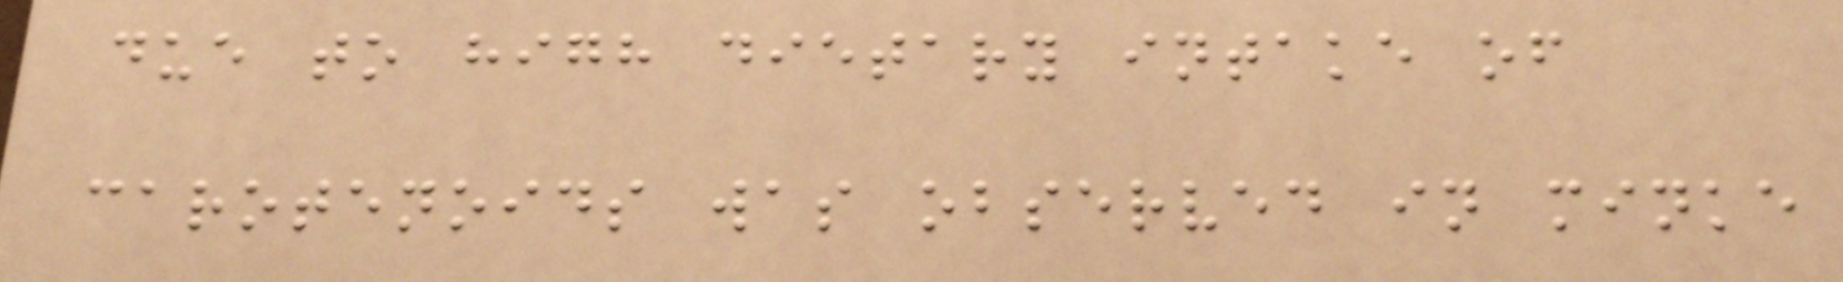due to high dietary intake of
carotenoids was observed in minke
